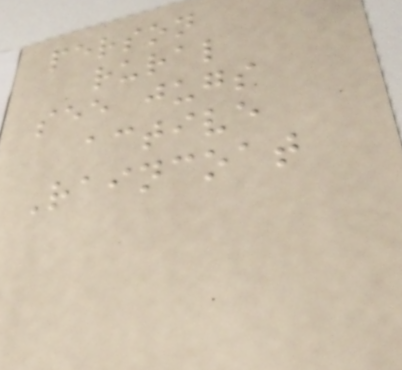person
rural
see jugs
active
Raincoat
